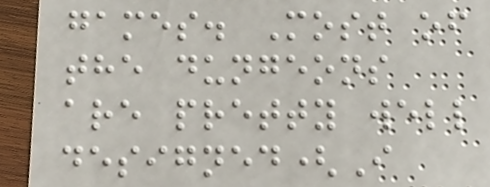games. Most of
the dungeons
are pretty well
designed(I
